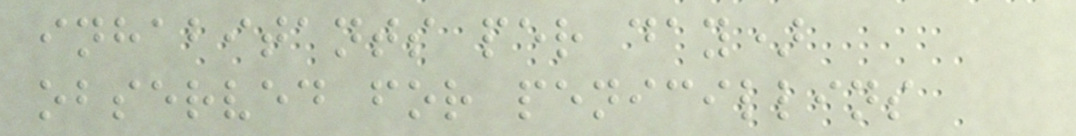inhabitants per day)
observed for penicillins
